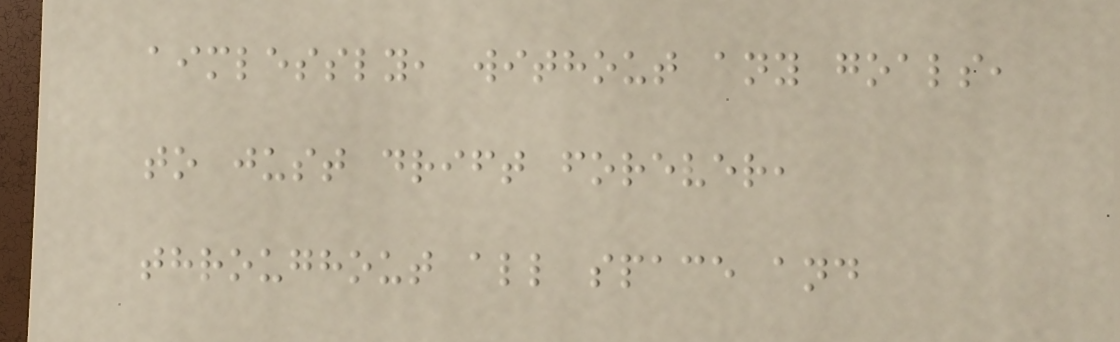aimlessly, without any goals,
to just drift forever,
throughout all space and
